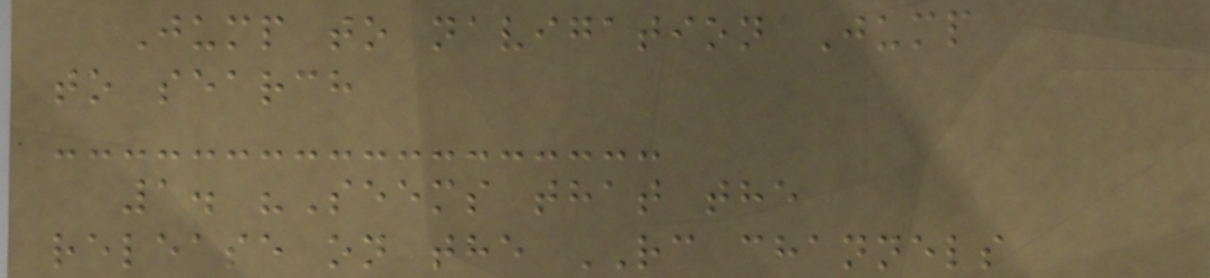Jump to navigation Jump
to search
1. "Seems that the
release on the RC channels
